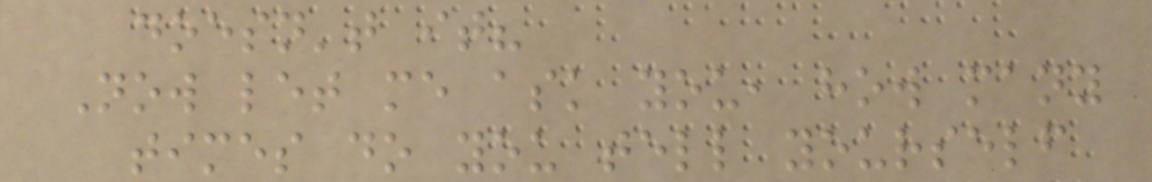doesn't it?
Now let me ask you, how many
times do you tell yourself
